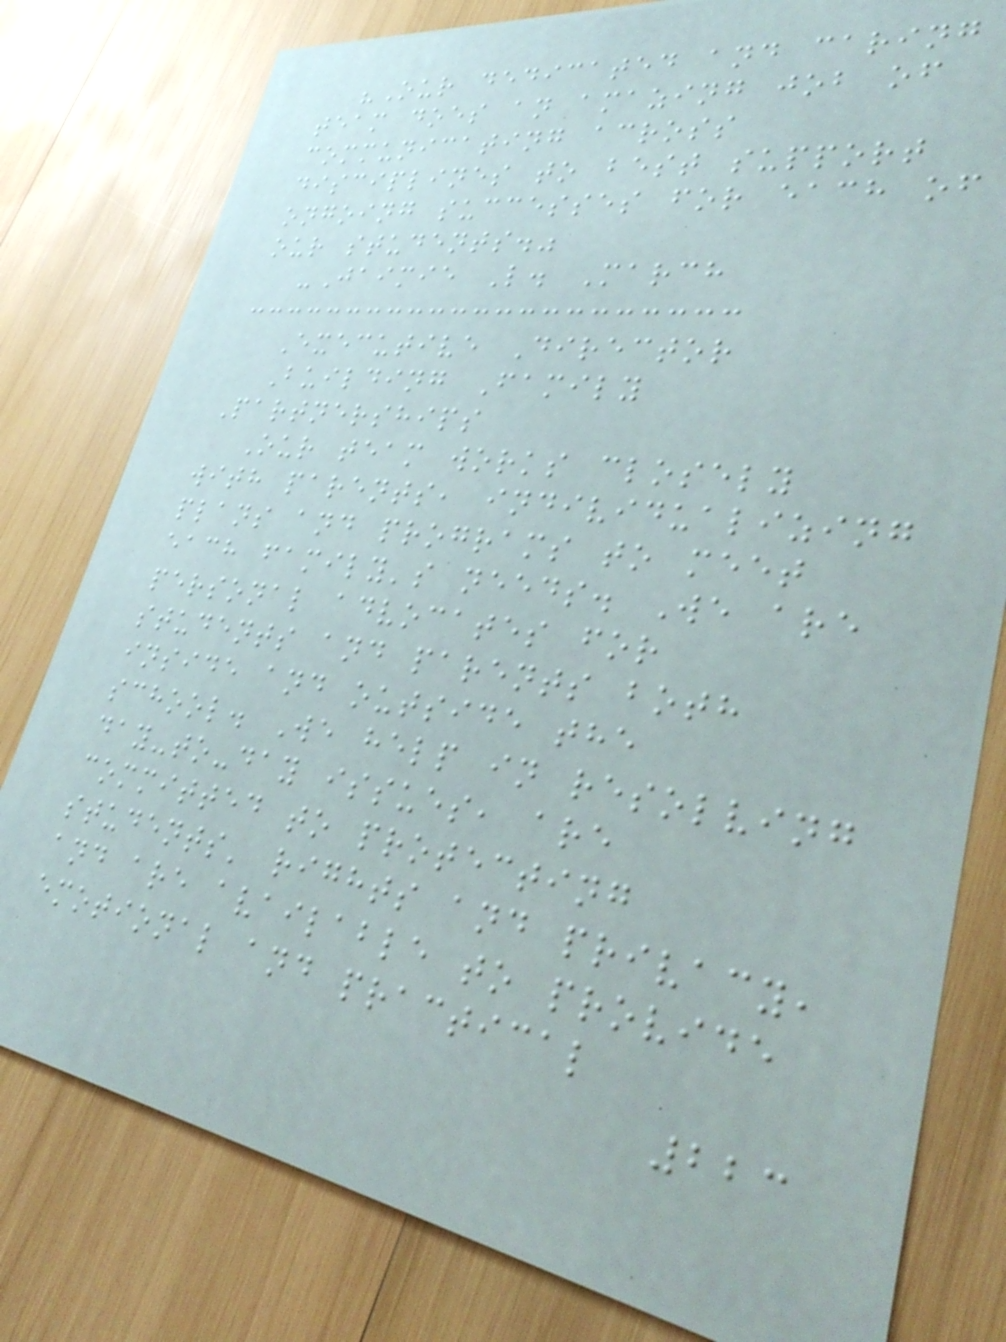"Our dedicated and caring
team does an amazing job of
communicating across
disciplines to best support
ongoing successes for each of
our students."
-Jaimie L. March
Executive Director
Building Family
Partnerships
Our team works closely
with parents, individualizing
plans and programs to meet
each family's needs. We are
personal advocates for
students and parents both
inside and outside the
school. We help in resolving
day-to-day issues, are
committed to protecting
students' rights and privacy,
and are available to provide
emotional and practical
223
